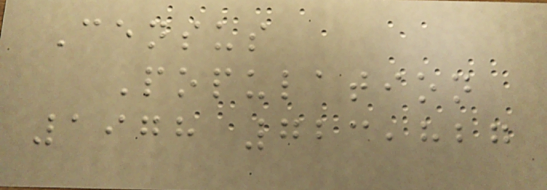Census
Population
1978 723,827
